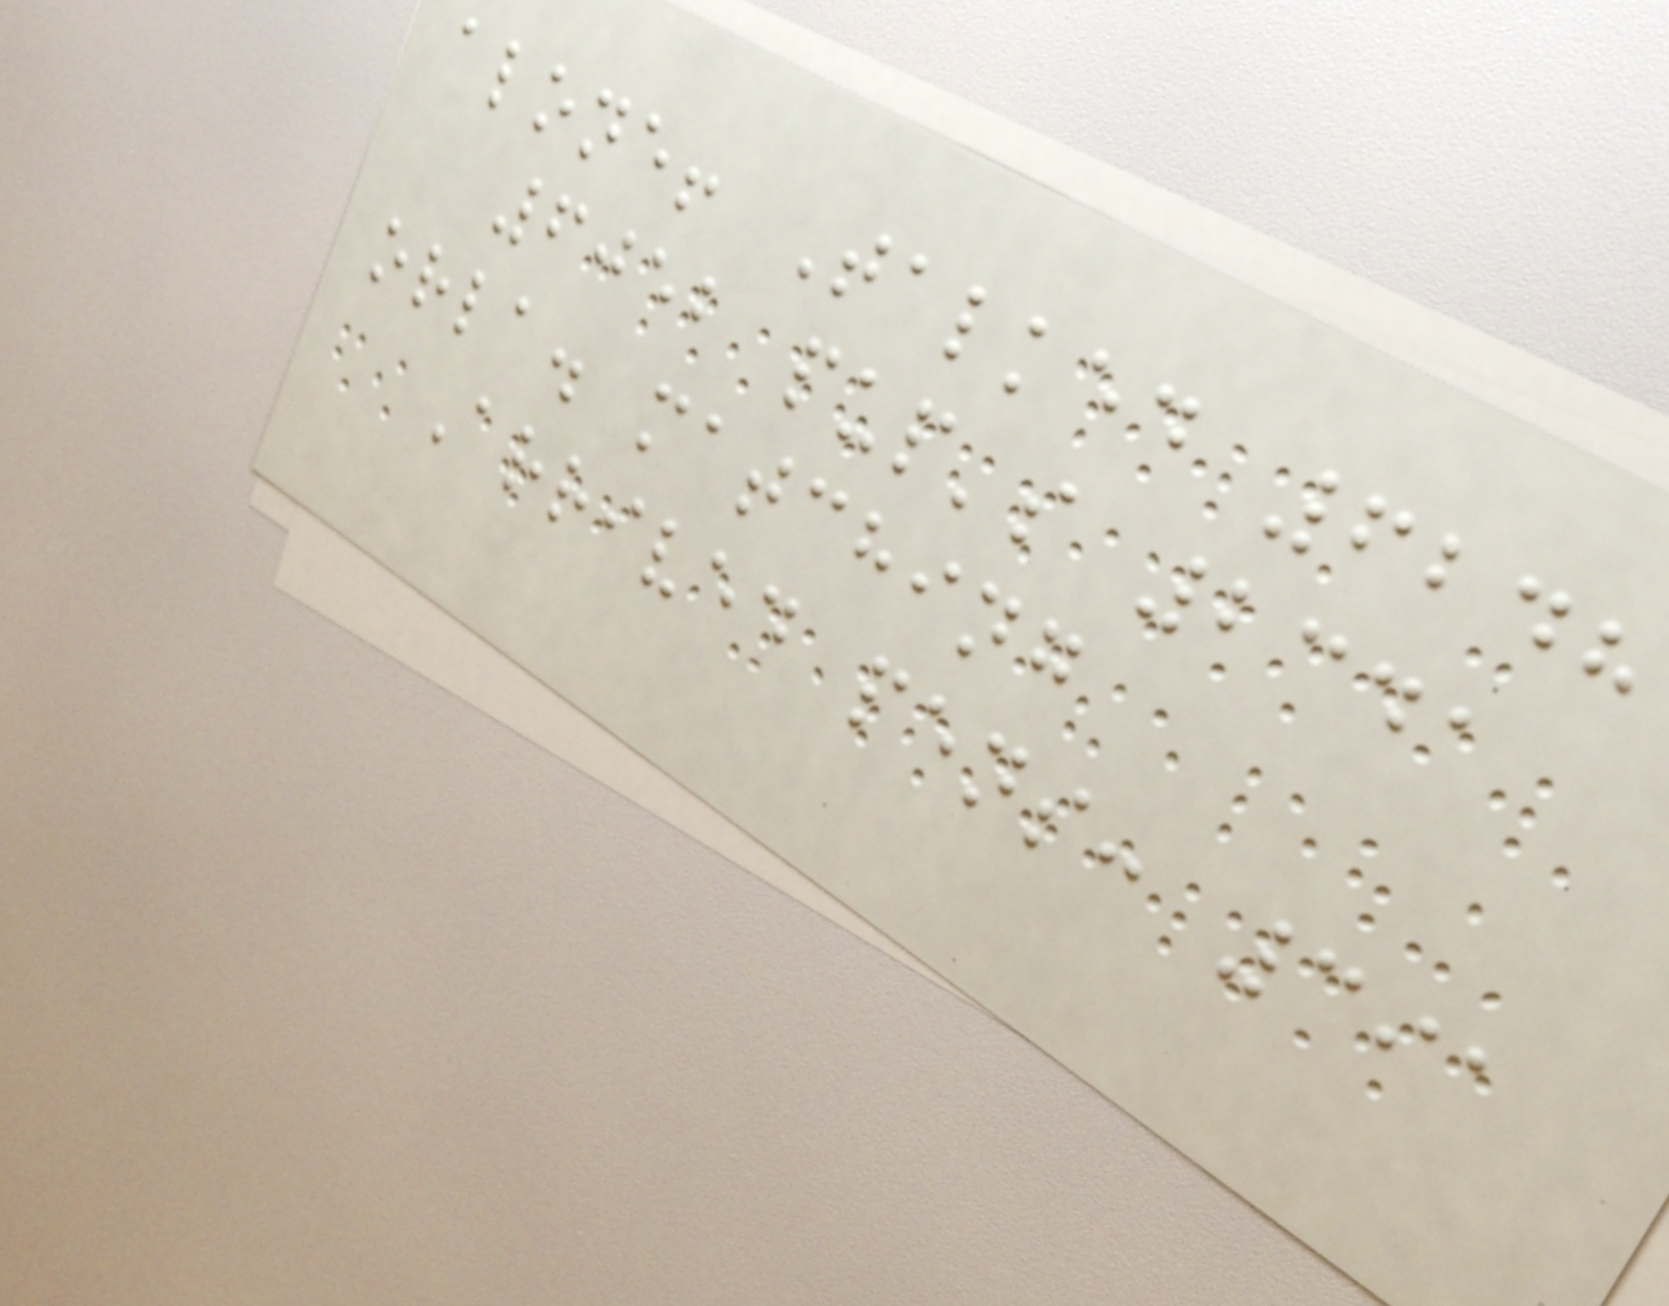alone! Talked 6248
6052 pup's 2341
orla. matching
Arrived pens: 391
